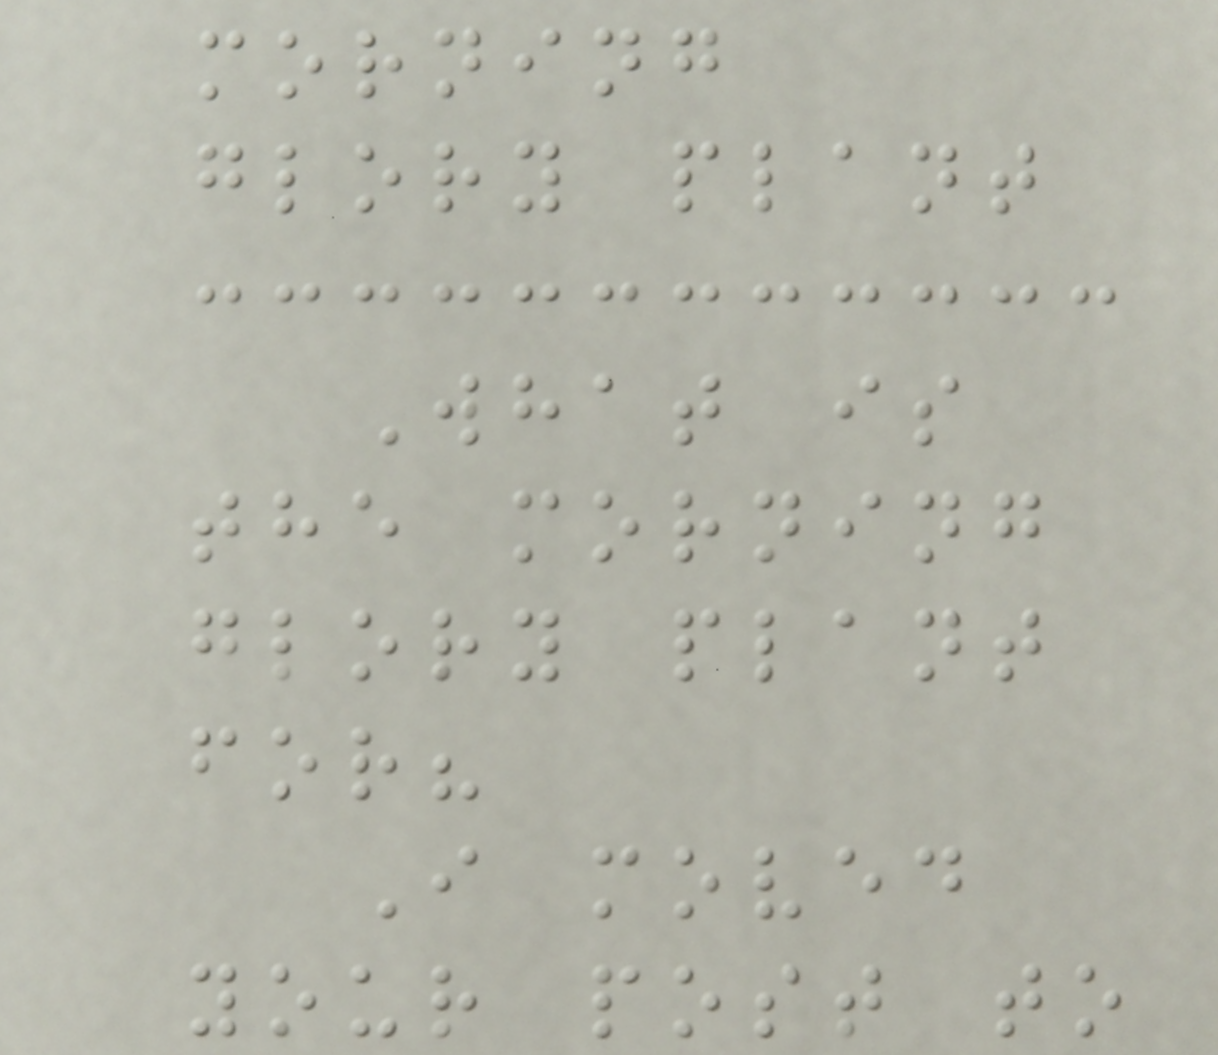morning
glory plant
What is
the morning
glory plant
for?
I moved
your post to
